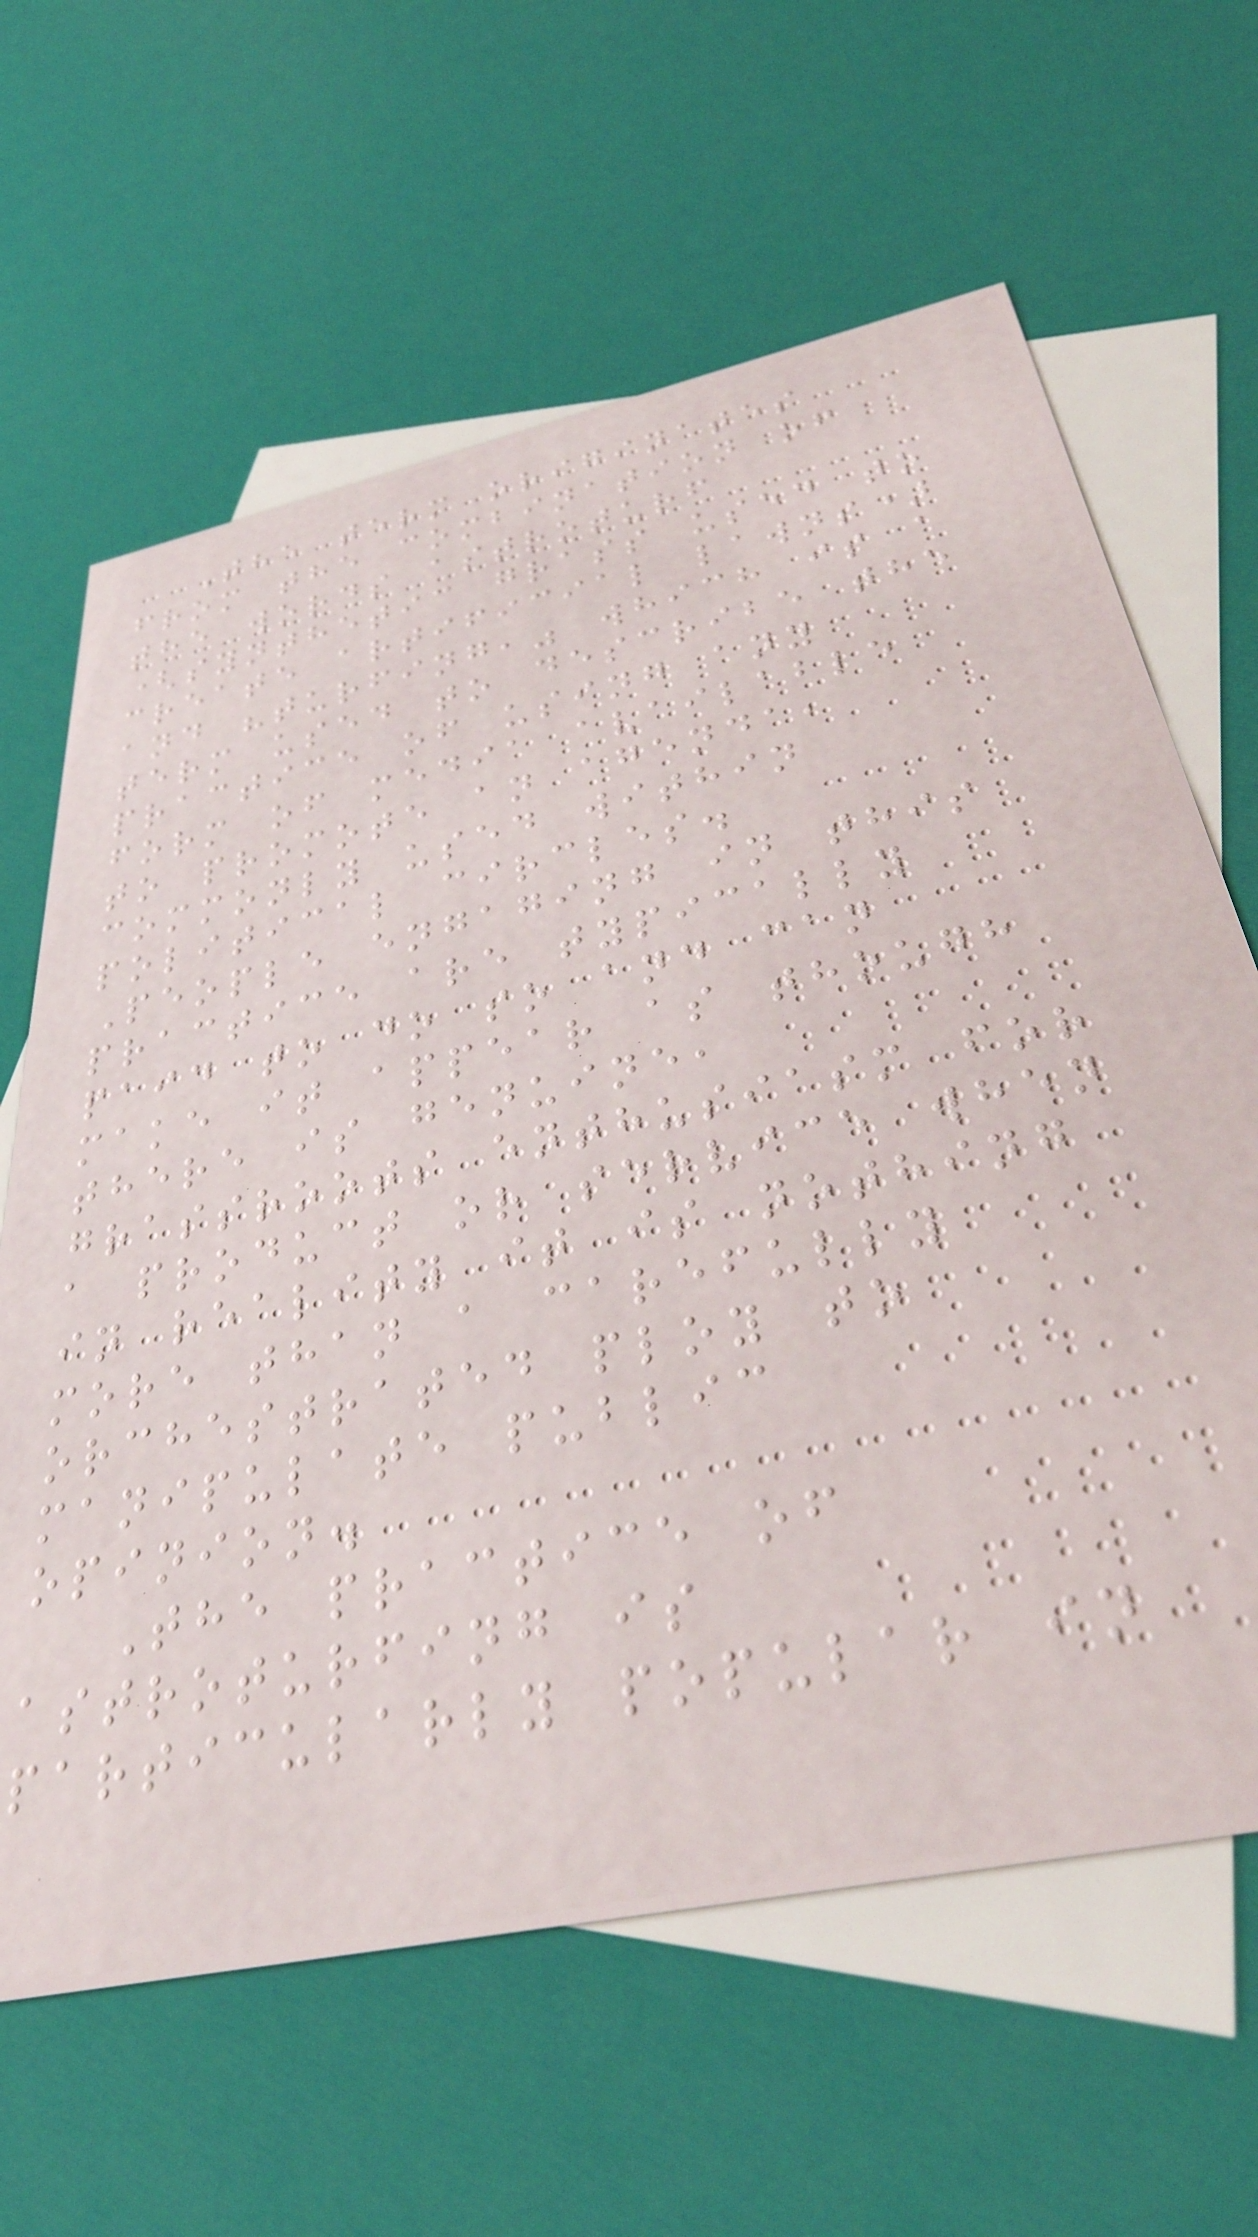The term originates
from the combination of
the words astroturf
(synthetic grass used to
create artificial lawns)
and "turfing," which is a
term used to describe the
practice of using any
form of media available
to promote an agenda,
commonly used within
political circles.
People engaging in this
practice are typically
paid to do so and can
make it appear as though
there is genuine,
grassroots enthusiasm for
a product or service when
in reality it is nothing
more than a carefully
orchestrated ploy to
manipulate public
opinion.
The practice of
astroturfing is
particularly popular in
